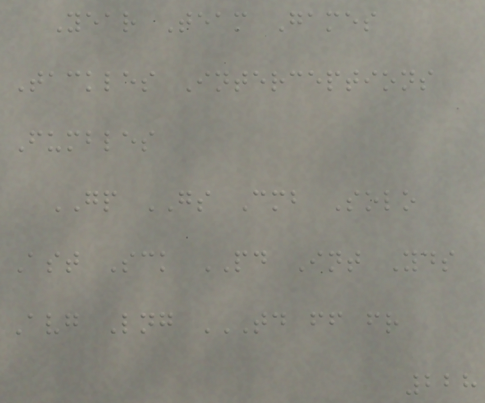Year Team Games
Tackles Interceptions
Fumbles
GP GS Cmb Solo
Ast Sck PD Int Yds
Avg Lng TD FF FR
228
